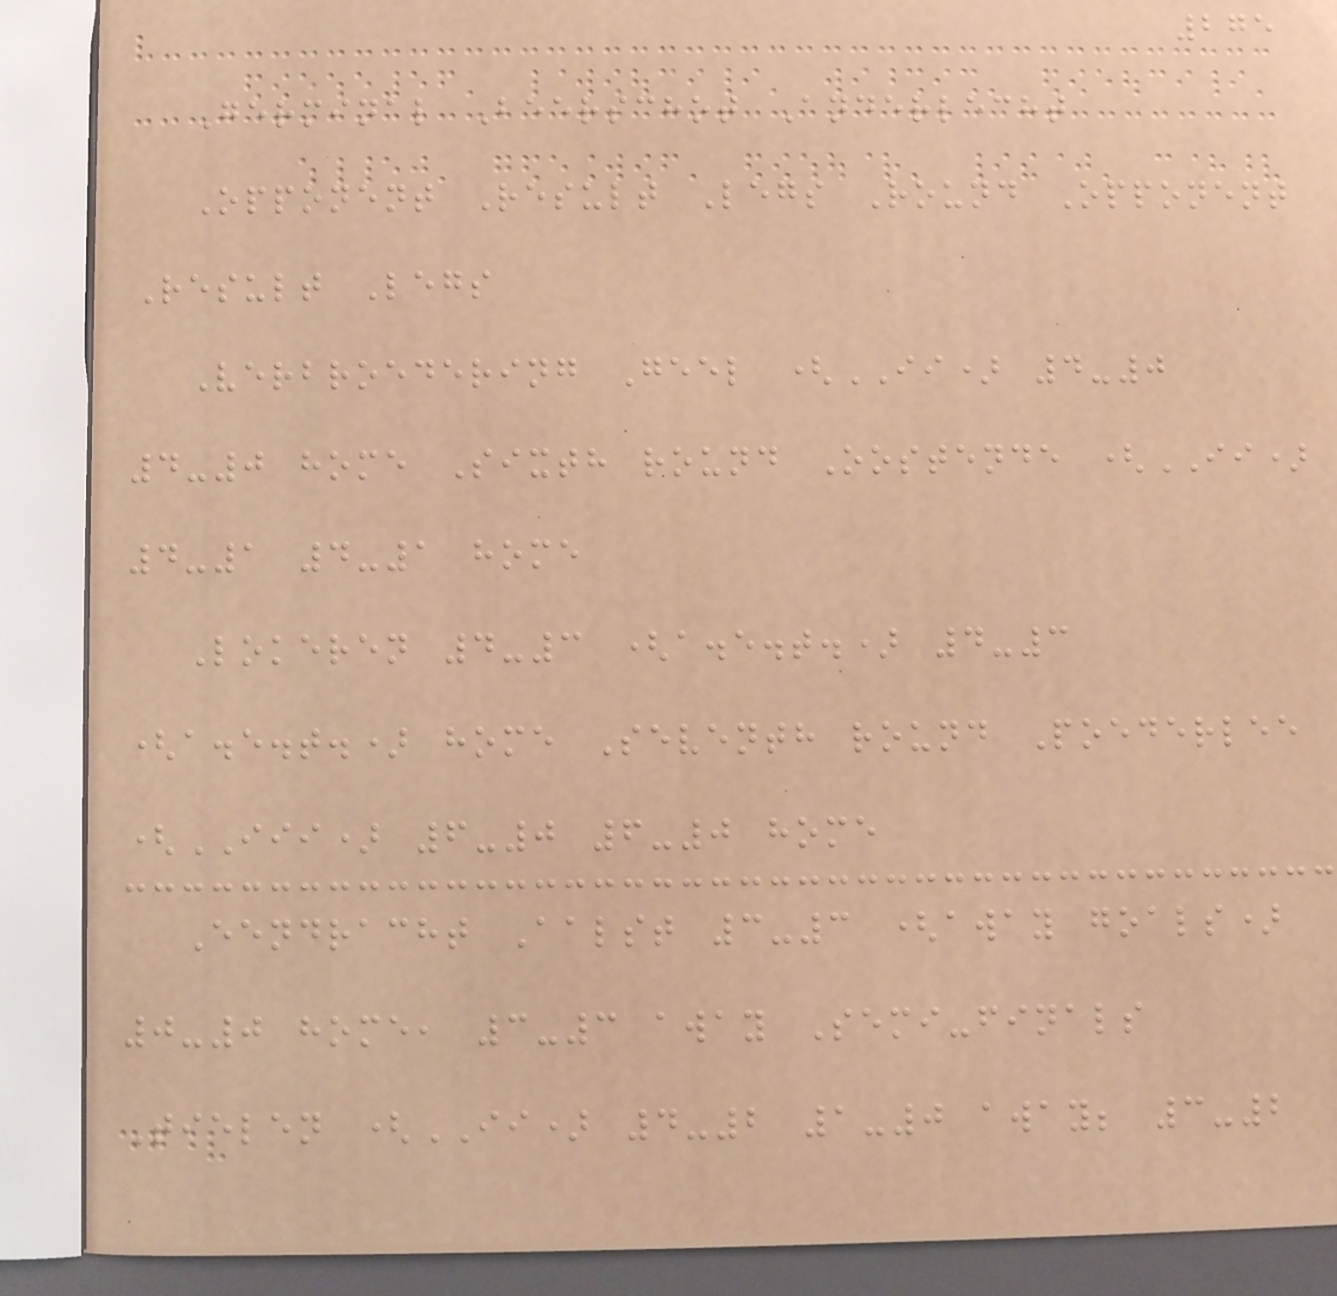275
Germinal Beerschot Anderlecht
Opponent Result Legs Round Opponent
Result Legs
Verbroedering Geel (II) 4-0
4-0 home Sixth round Oostende (II)
4-1 4-1 home
Lokeren 4-3 (a.e.t.) 4-3
(a.e.t.) home Seventh round Poederlee
(III) 6-0 6-0 home
Eendracht Aalst 3-3 (away goals)
0-0 home, 3-3 away Semi-finals
Tielen (II) 4-2 1-0 away; 3-2
